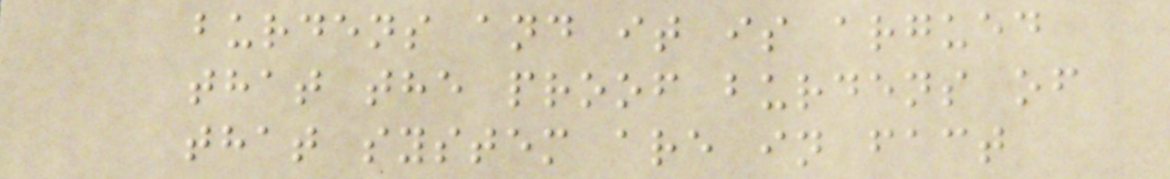burdens and it is argued
that the proof burdens of
that system are in fact
